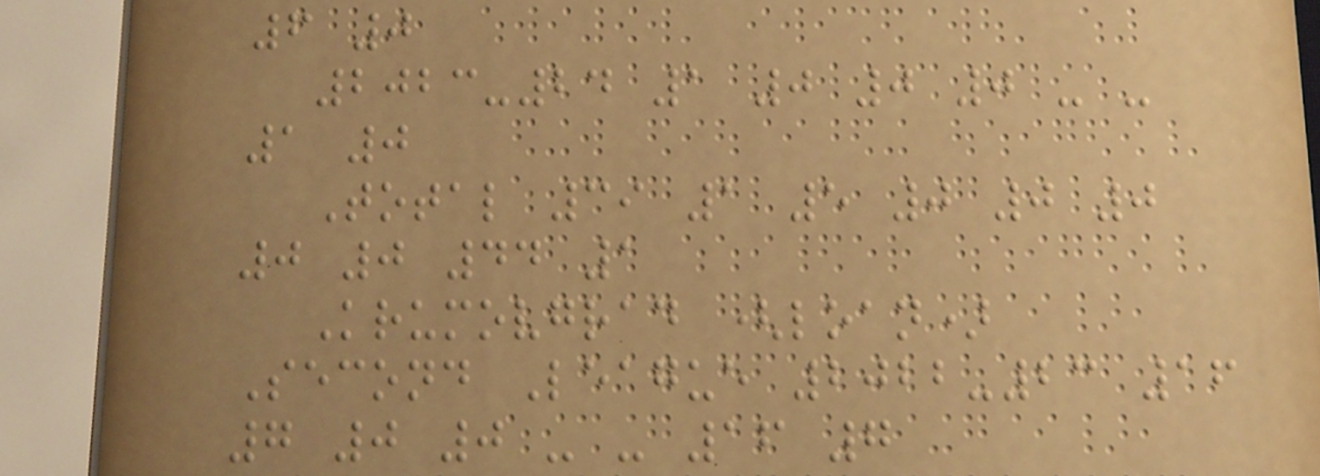6 0
2023-24 1 0 0 0 - -
1 0
Total 39 1 5 0 0 0
0 0 44 1
Krumovgrad (loan)
Second League 2022-23 16
7 0 0 - - 16 7
